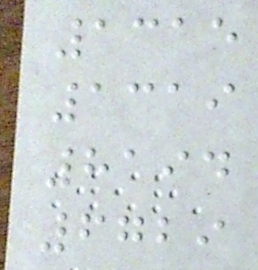1315
1319
8194
6729
